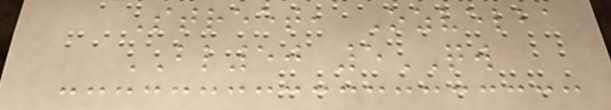Street, Ozvelba
BL50 5QW
